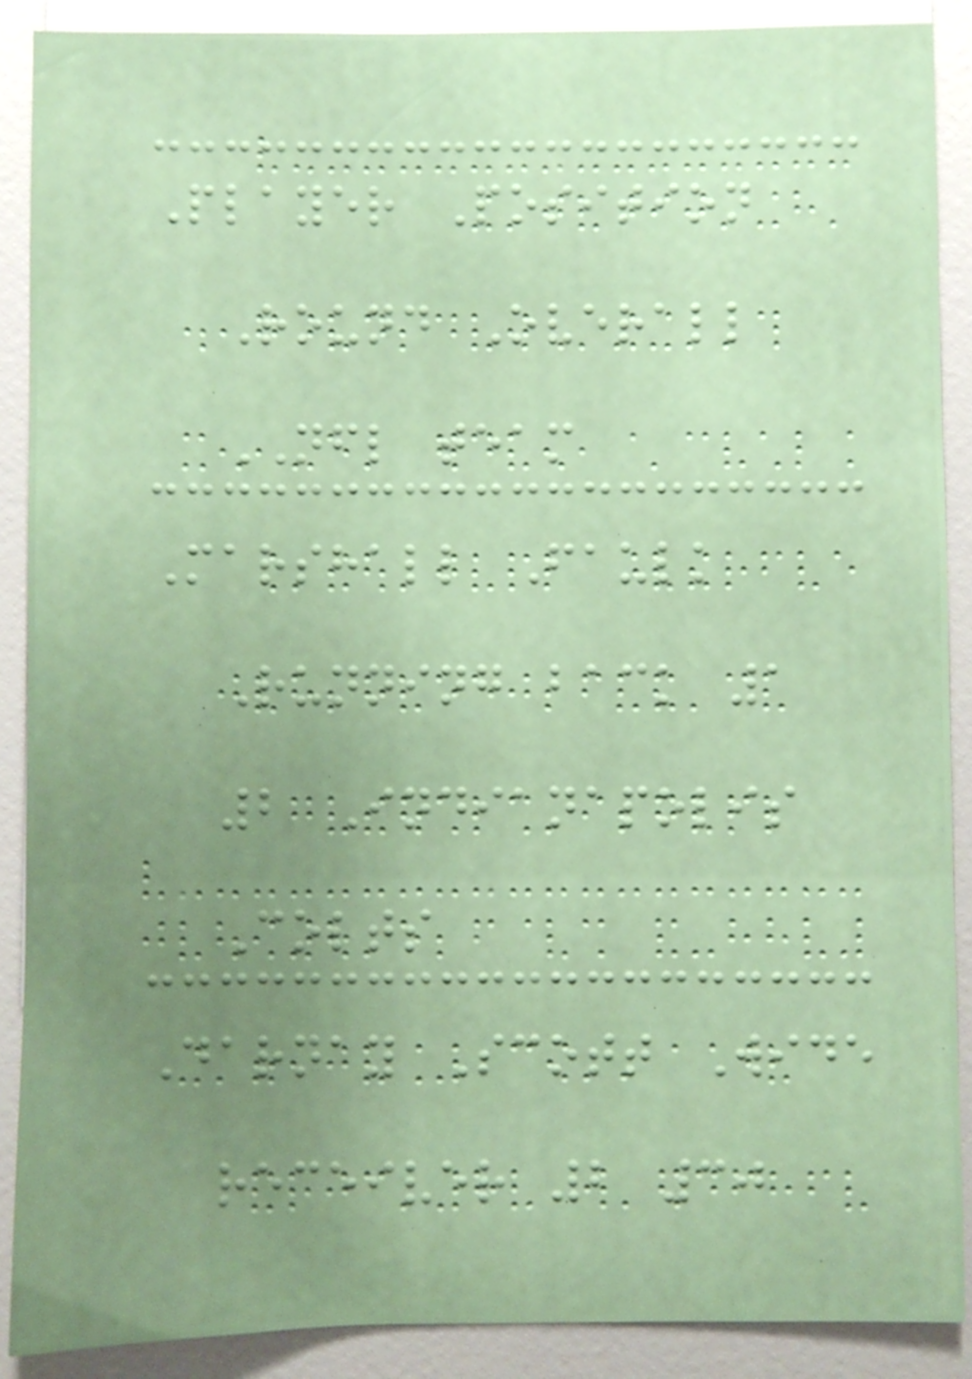Player Position
Round Overall
NFL team
Marshall Faulk
Running back 1
2 Indianapolis
Colts
Darnay Scott Wide
receiver 2 30
